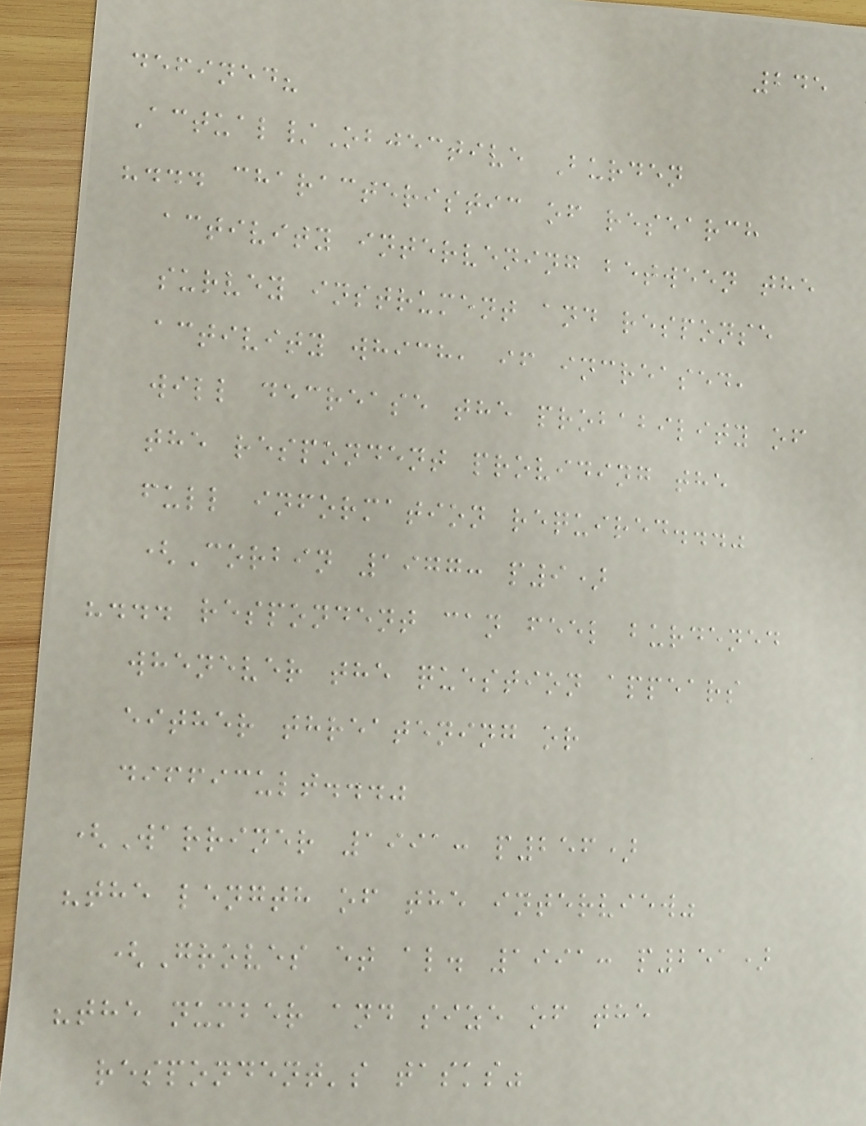245
defined?
Actual/Objective Burden
"... characteristic of research
activity intervening between the
survey instrument and response
activity which, if increased,
will decrease the probability of
the respondent providing the
full information required..."
(Corbin 1977: p9)
"... respondent can feel burdened
whenever the question appears
either threatening or
difficult..."
(Warriner 1991: p256)
"the length of the interview"
(Groves et al. 1991: p251)
"the number and size of the
respondent's tasks"
